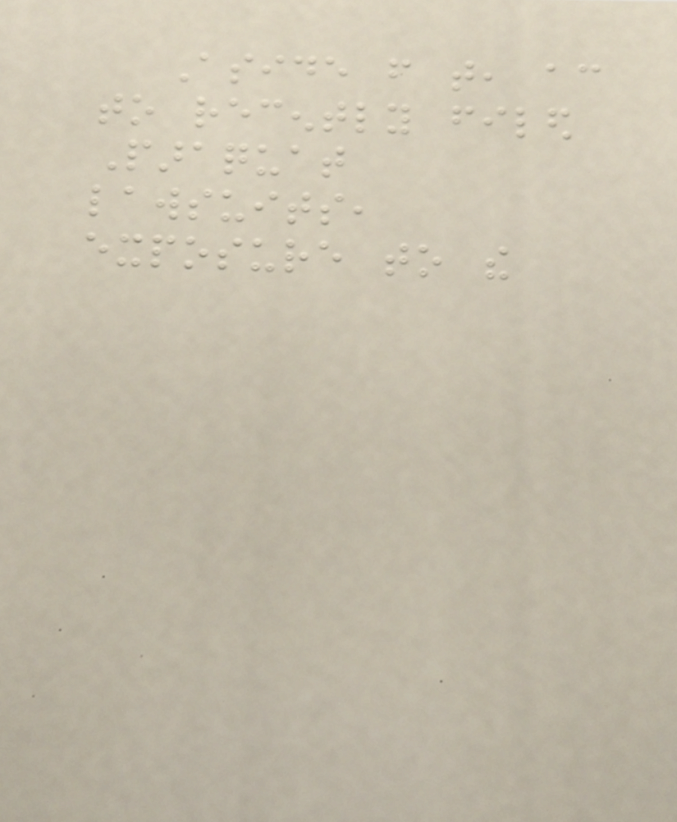Aside from that, according
to recently filed
Paraquat
lawsuits,
exposure to the
